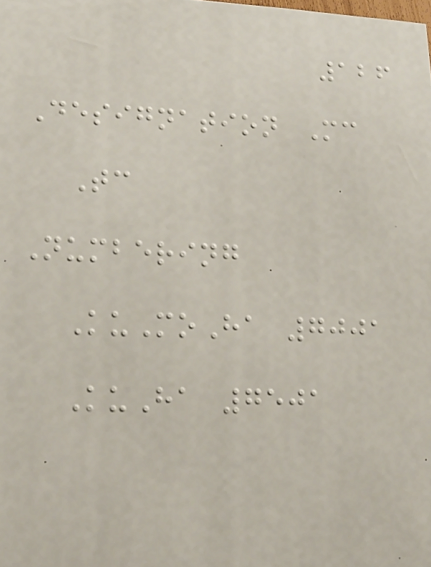126
Designation Mc
Tc
Numbering
KuMoHa 7001
KuHa 7501
